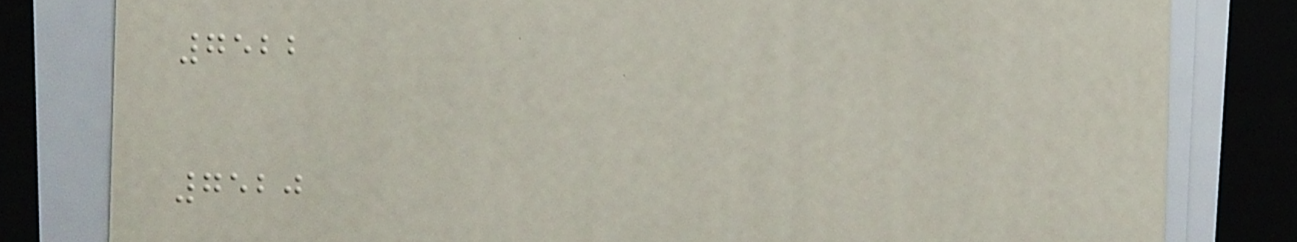7522
7520
